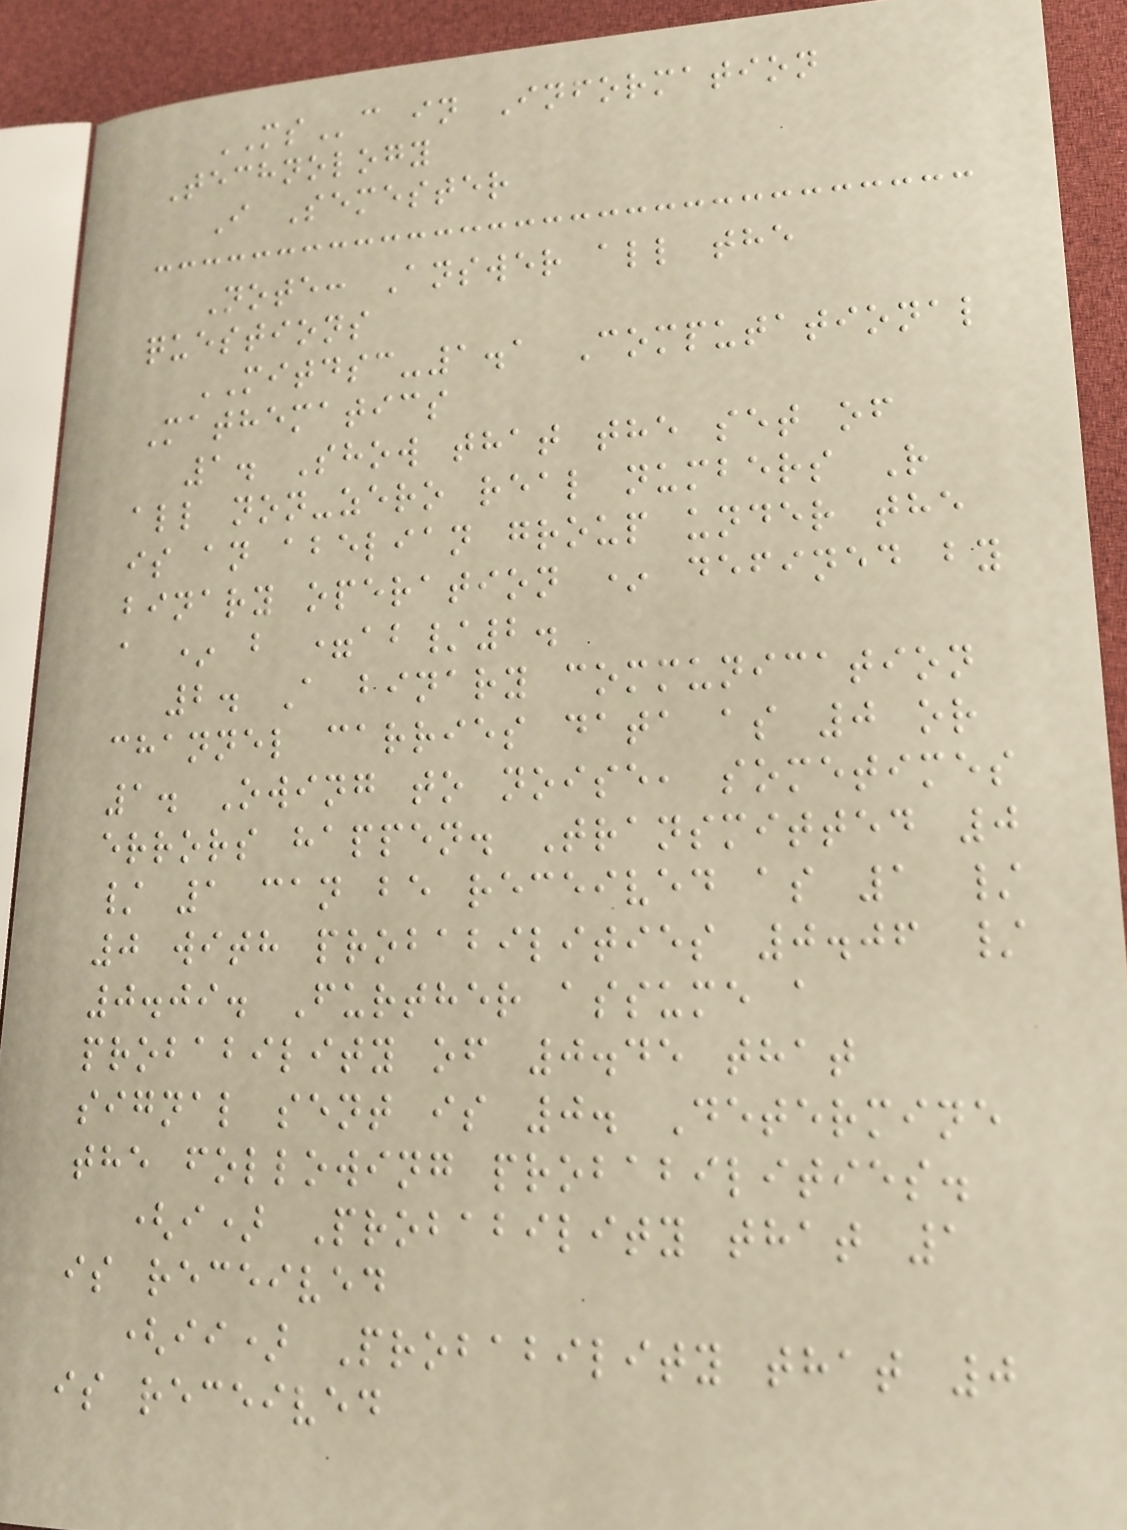MSc in Information
Technology
I Semester
Note: Answer all the
questions
MITDSC-1.1 Computational
Mathematics
1. Show that the set of
all non-zero real numbers R
is an abelian group under the
binary operation * defined by
a * b =ab/2.
2. A binary communication
channel carries data as 0 or
1. Owing to noise, sometimes
errors happen. Transmitted 0
/ 1 can be received as 1 /
0 with probabilities 0.06 /
0.09. Further assume a
probability of 0.45 that
signal sent is 0. Determine
the following probabilities.
(i) Probability that 1
is received
(ii) Probability that 0
is received
